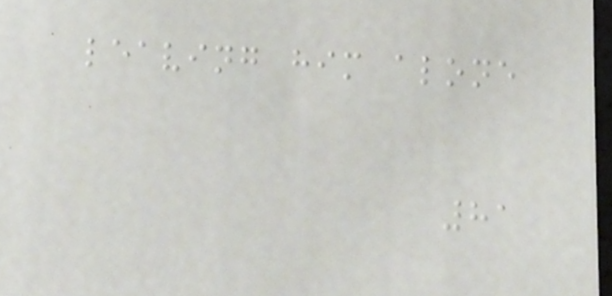leaving him alone
81
